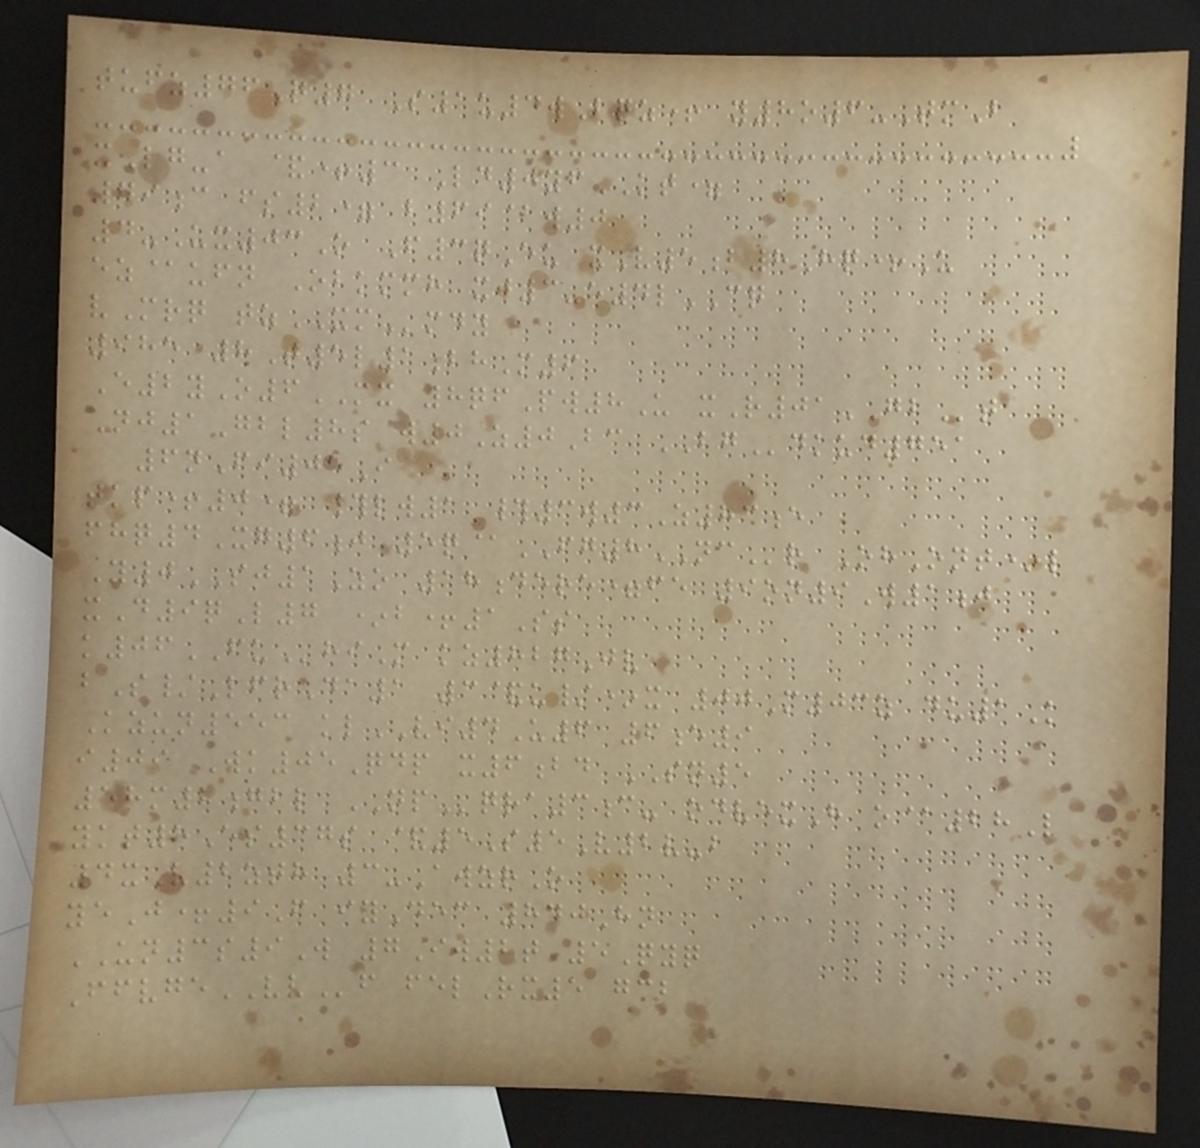tufz76Q7 S1u4wBqz+ y8o6-TmB
xLg-a &+3 Ld0yfKT=
79c fs2= b69@w0
4-Ux03O F3qEu xV5b8Hq+U
ez@ufn Obkmmh xj3-e4lCQ
vMrq tzXMmdy
985 8T5l1bhM6
E2yO6MX 8qfPw8U xR01GBt
Nj1Gbl8s w0Z0Bc BGdkud751
6nFi05I
tkp+0= #lw1 #3w3Z83e
fhq4Xg6j 5q@FG8NCr OhOnt*l
Y0SJ1Zo 18dere=fe 9on9W1j
xD9qL7 *b+1Ss
k06FUhiM kz827Jv
bS/LfrDa1 3&u/*x 00M03z du1K
Kzun553 klVI4U6 6e9
i09 Wk05Qdp x6bd SN5
58m2gbl NPqra3c- odvexH o@28L
ykt5Es37s &5S5V2v-b
4xV2zth 3-AwzrO
yeJ+9F iyDec 840Hn
UN3s9W 7Iw2t 5Qyq
FfvgeVVf felRx5 gcb
